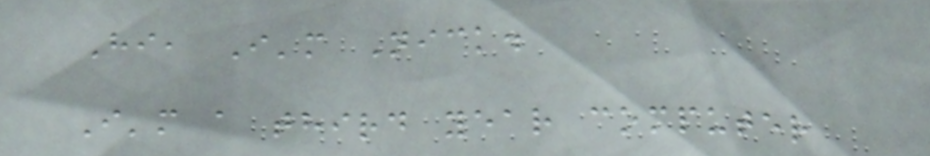Hi, I'm Nick.
I'm a third year computer
